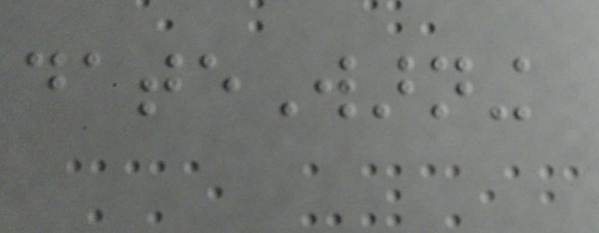dateWarning
